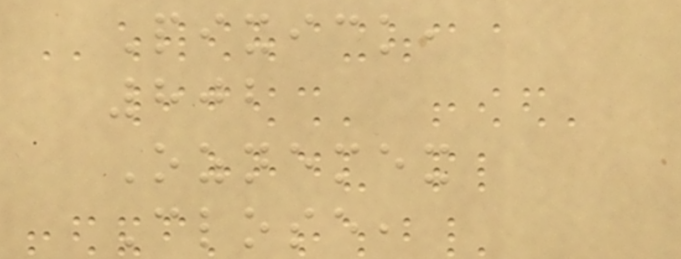Pixick,
802
Oznemex
Close,
